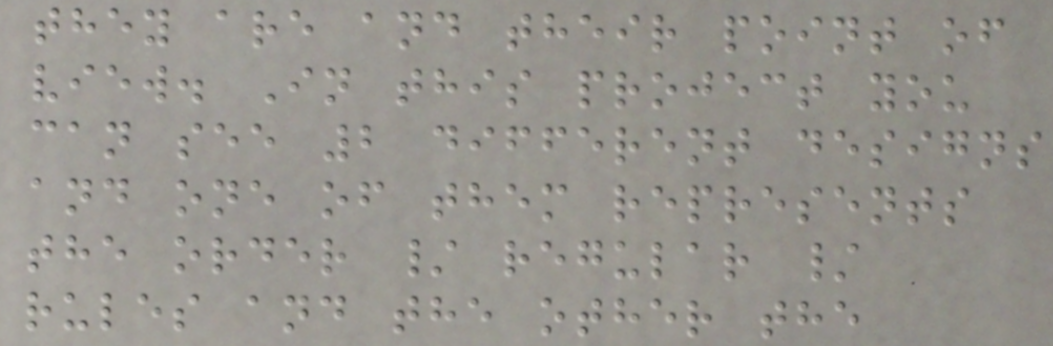they are and their point of
view. In this project you
can see 2 different designs
and one of them represents
the order / regular /
rules and the other the
